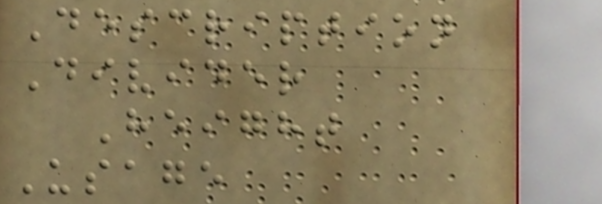Description
Divider
Height
Usage
